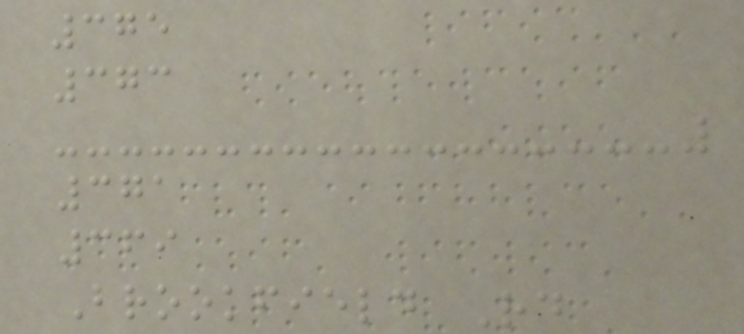375
373
371
369
Brookfield Rd
